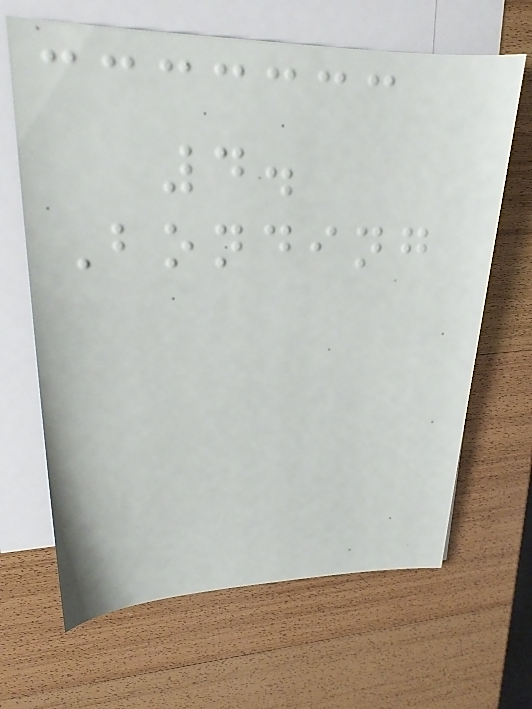4.
Bonding
